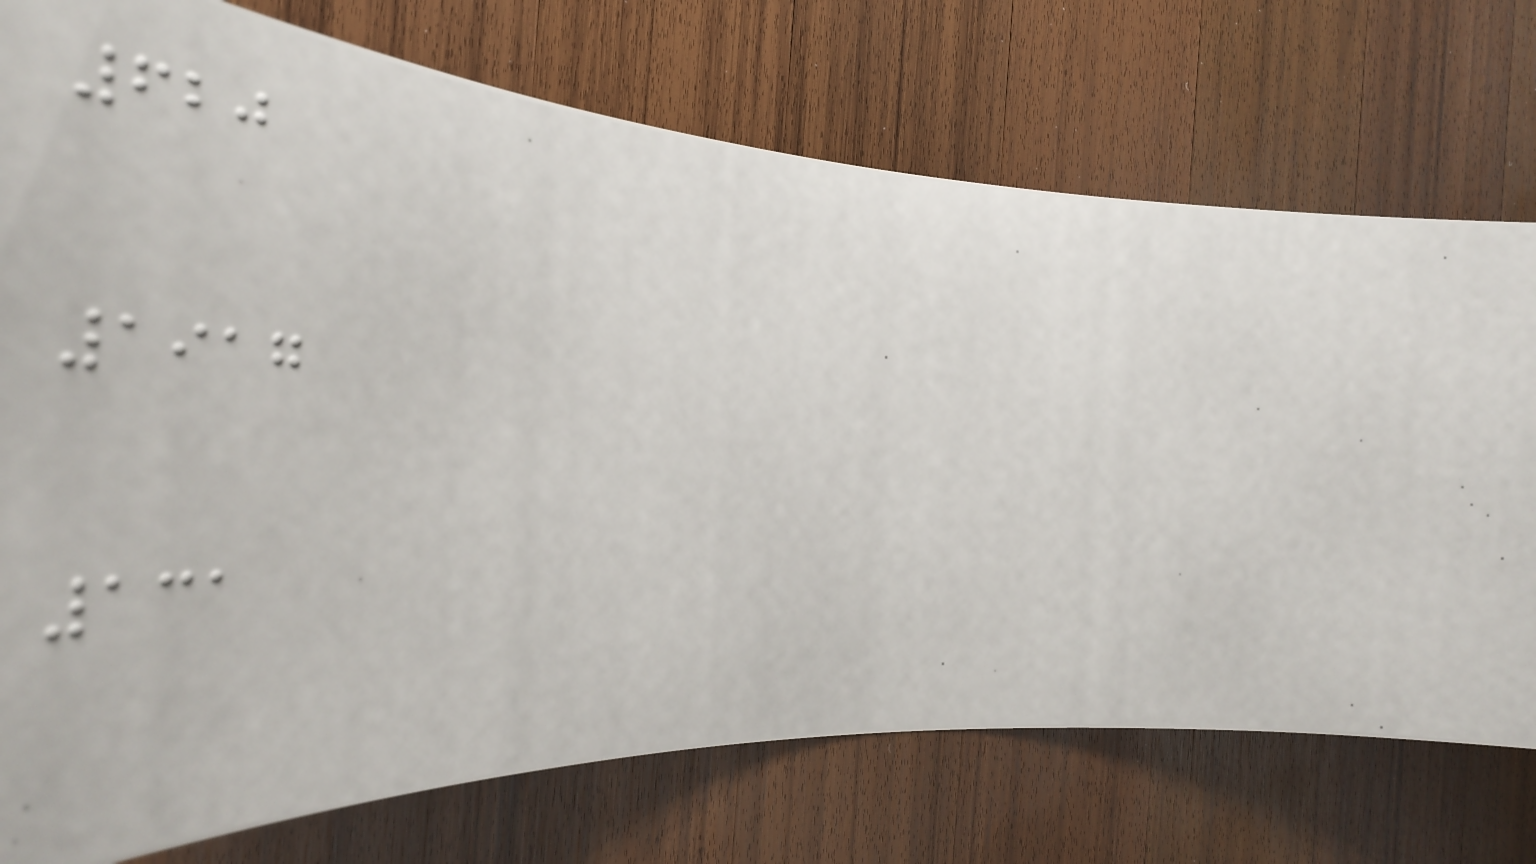620
1917
131
